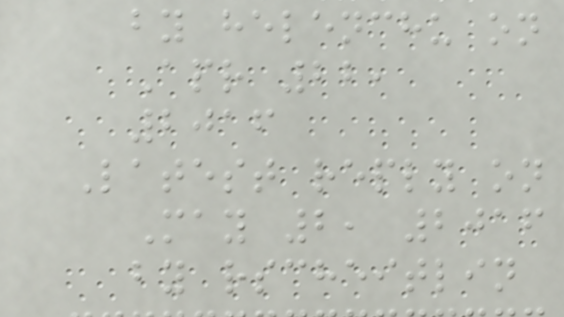by helenchu on
Apr 22,
2016
Latest reply on
May 2, 2016
by rscheitlin
